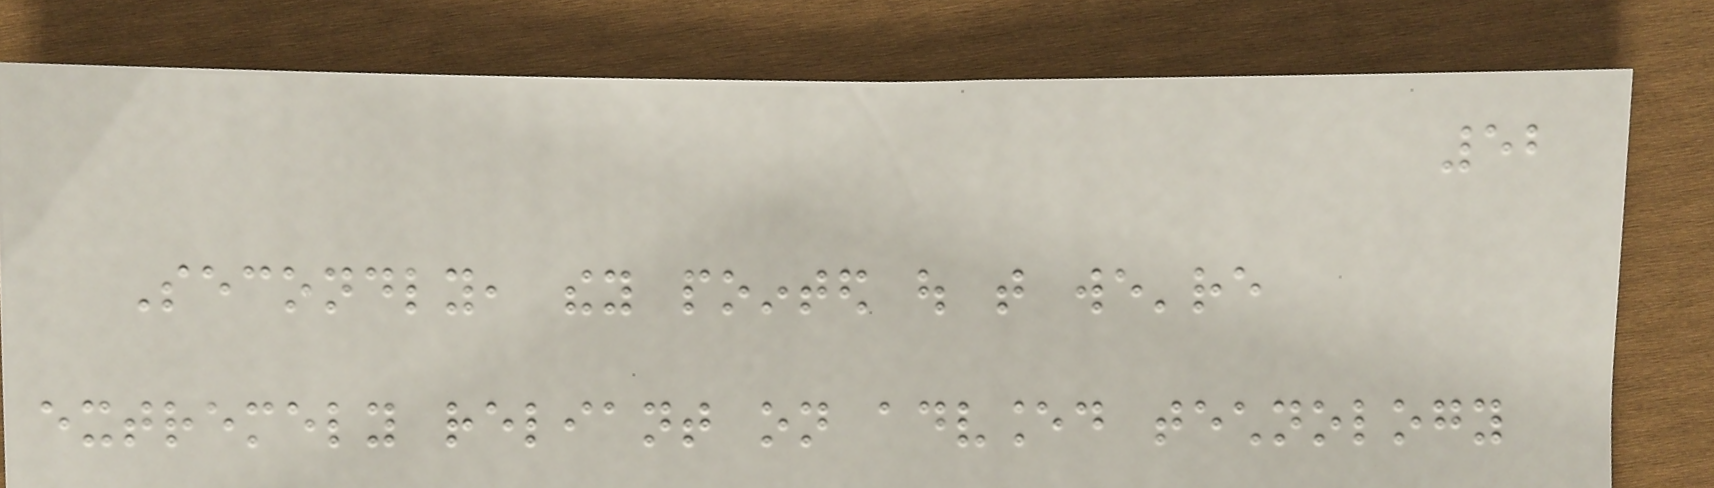52
Secondly, they pointed out that we're
extremely reliant on advanced technology
